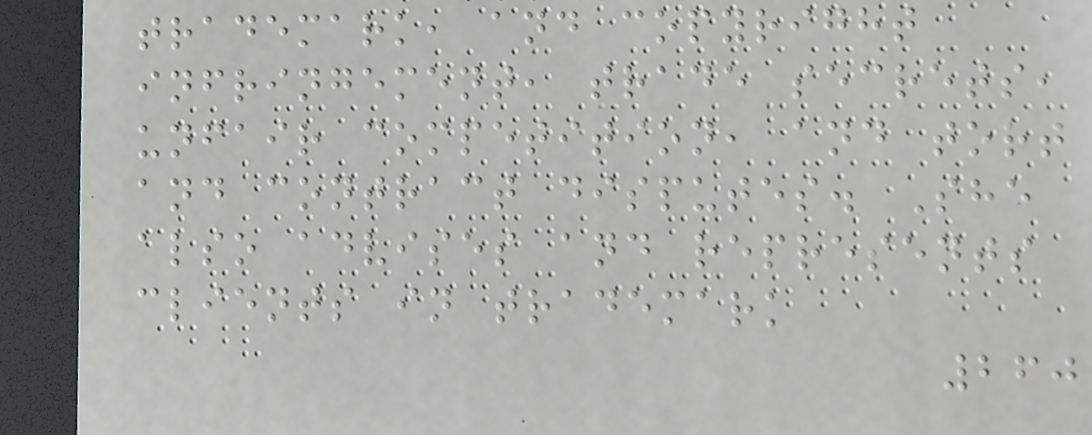trademark, and copyright
infringement, trade secrets,
unfair competition, and tort
and contract disputes. She
also advises and represents
clients in trademark
260
